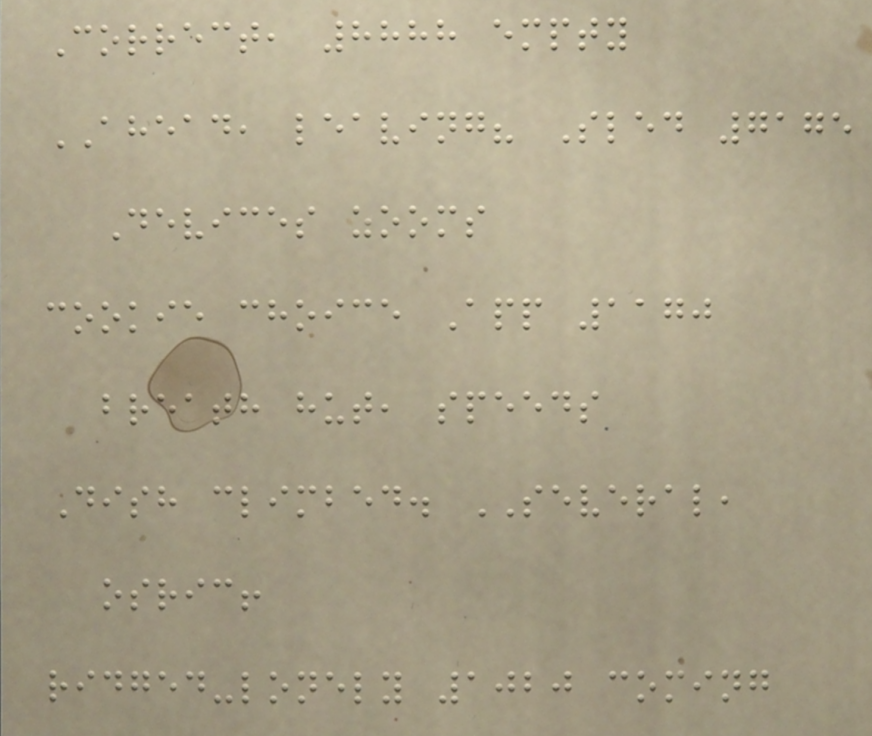Correct, 8888 empty
AHEAD, leaving? Sled 7175
Devices zooms
cookie choice App 1170
breath hut, speeds
Dish climbed. SEVERAL,
osric!
ridged-lonely 1020 coming
